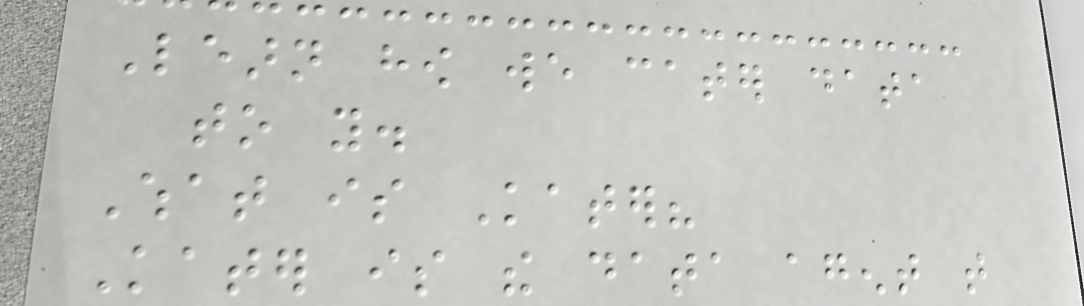Learn how we cater data
to you.
What is Kater?
Kater is the data agent that
